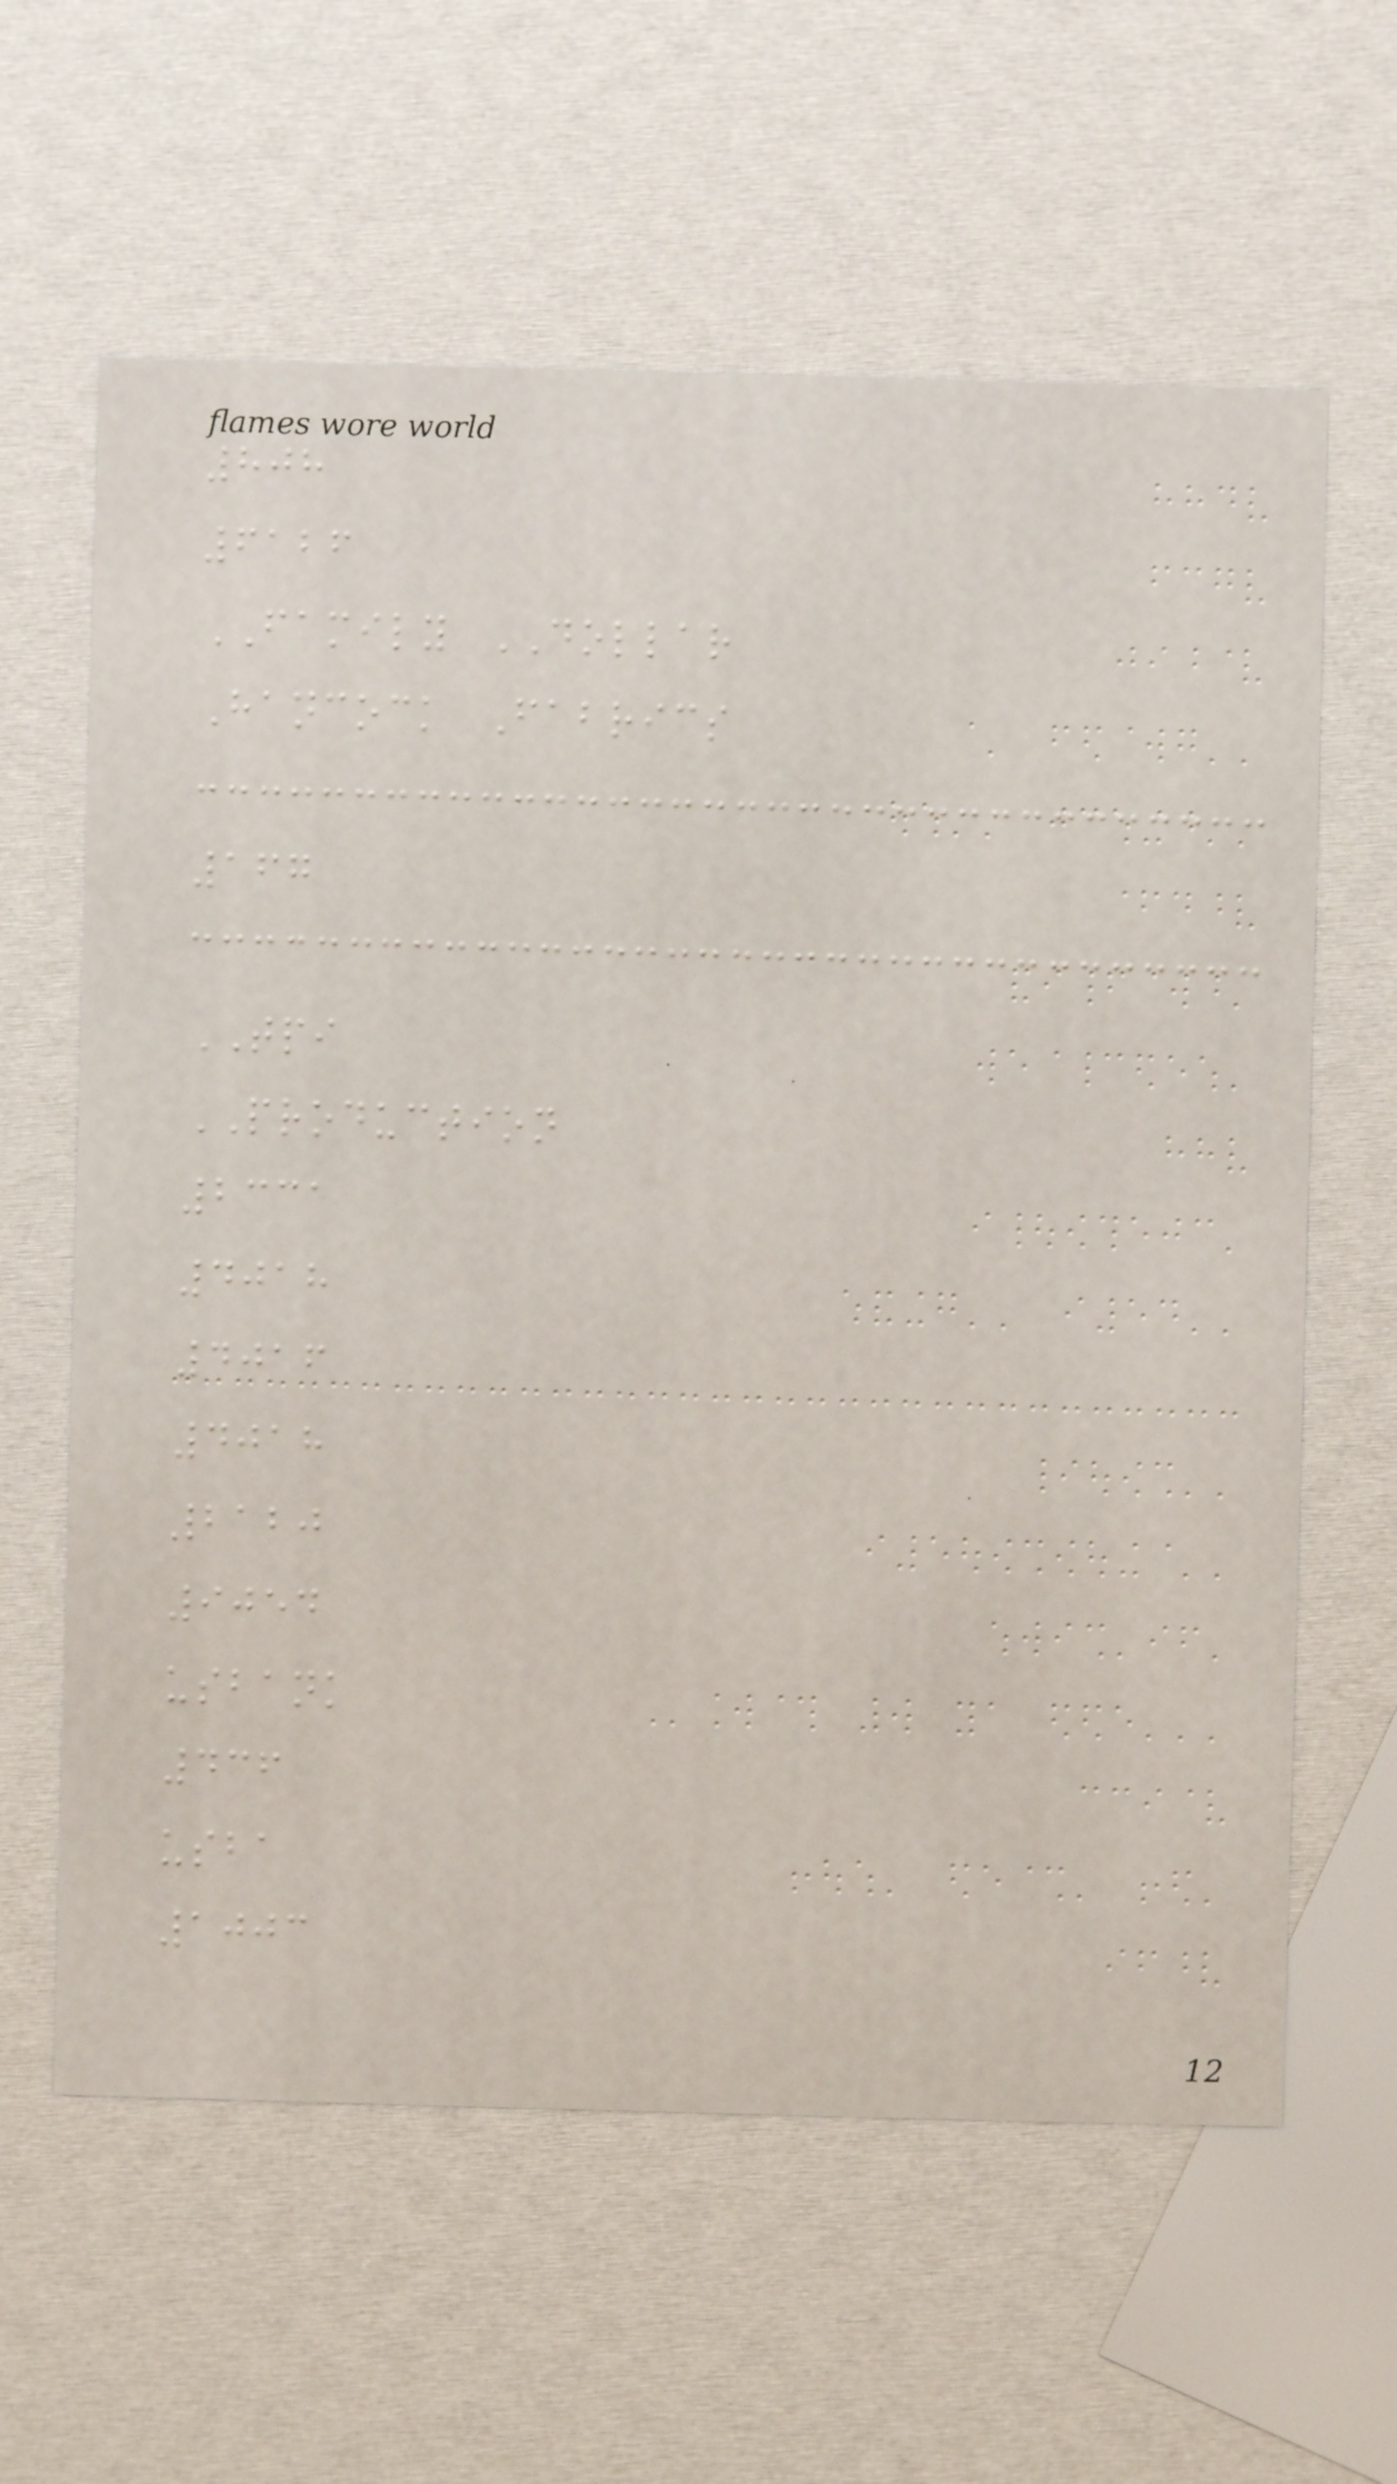808
6126
FAMILY DOLLAR
Hancock Fabrics
167
TPI
PRODUCTION
2331
4018
4016
4018
2120
9054
usbank
436
usba
1003
